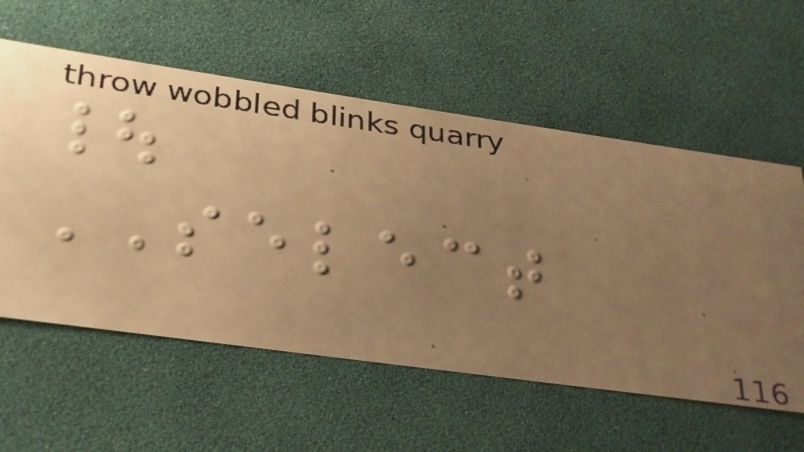|
SELECT
